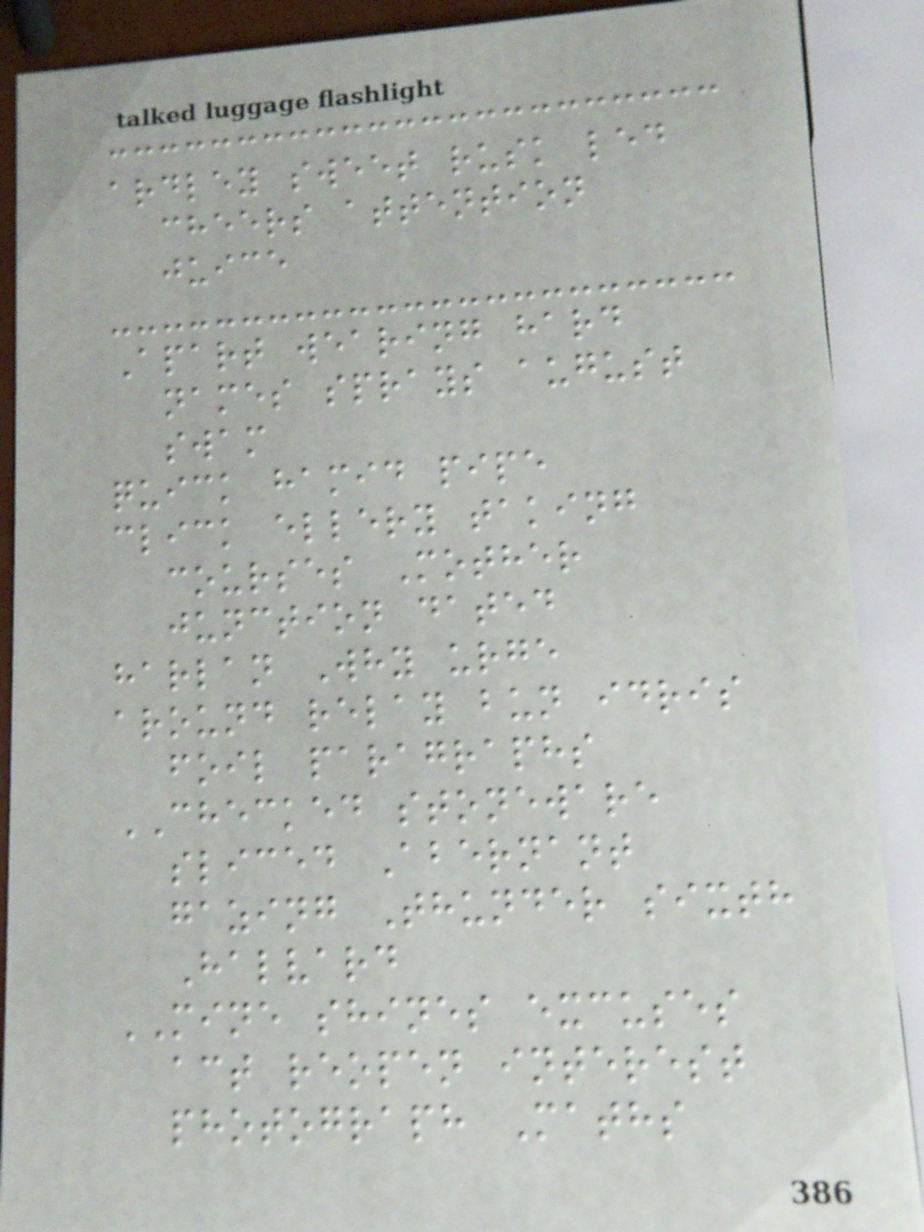ardley sweet rusk led
cheers attention
juice
Apart wearing hard
names sprays august
swam
quick hamid pipe
click ellery taking
courses Mother
junction dated
harlan Why urge
around relay bun idris
foil paragraphs
CHECKED stoneware
sliced Abernant
gazing Thunder sixth
Halvard
MINE shines excuses
act reopen interest
photograph Maths
